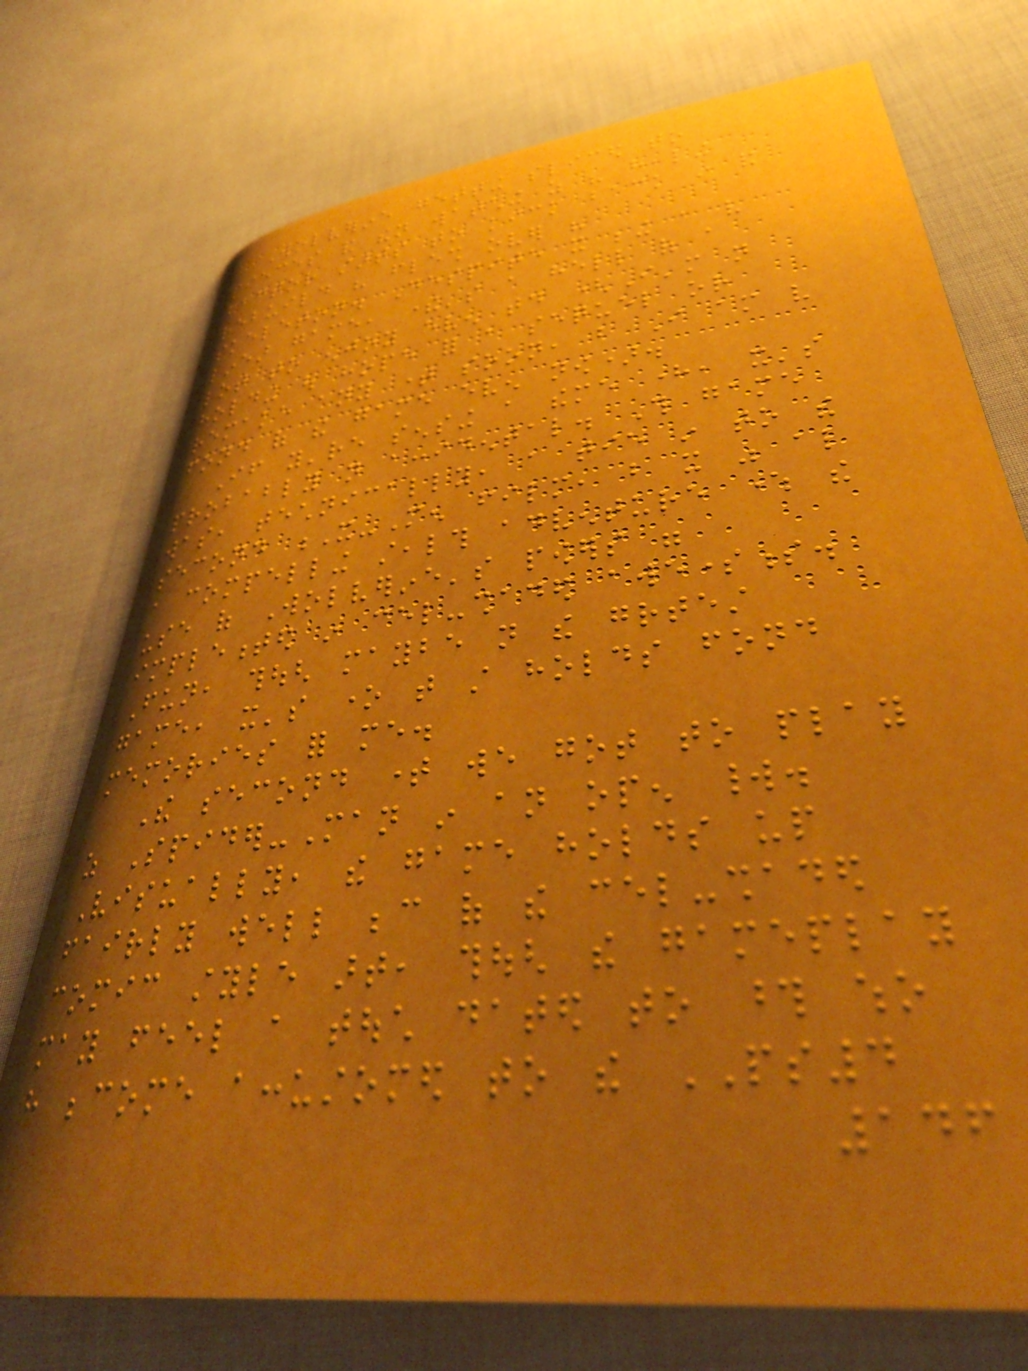Wolverine getting sliced to
pieces and then watching as his healing
factor starts to kick back in and
rebuild his flesh over his
skeleton. Despite it being a very
linear game, there's a hell of a
lot to enjoy even today (I'm not
holding out hope for a sequel or
remake any time soon, but I am very
fond of the game even now).
If you're sensing a theme here, it's
probably not accidental. This game
was, technically, a tie in to the
second X-Men film, but it was also
a compelling stealth adventure where the
use of Wolverine's powers were
implemented in cel-shaded awesomeness.
Fun, though maybe not the greatest
game, it's one that still holds fond
memories for me.
The second time we got to play
as Spider-Man in an open world.
Visually, the game holds up
fairly well because of the cel-shaded
comic style art, though the gameplay
may feel a touch dated to those who
have become accustomed to the PS4
146
